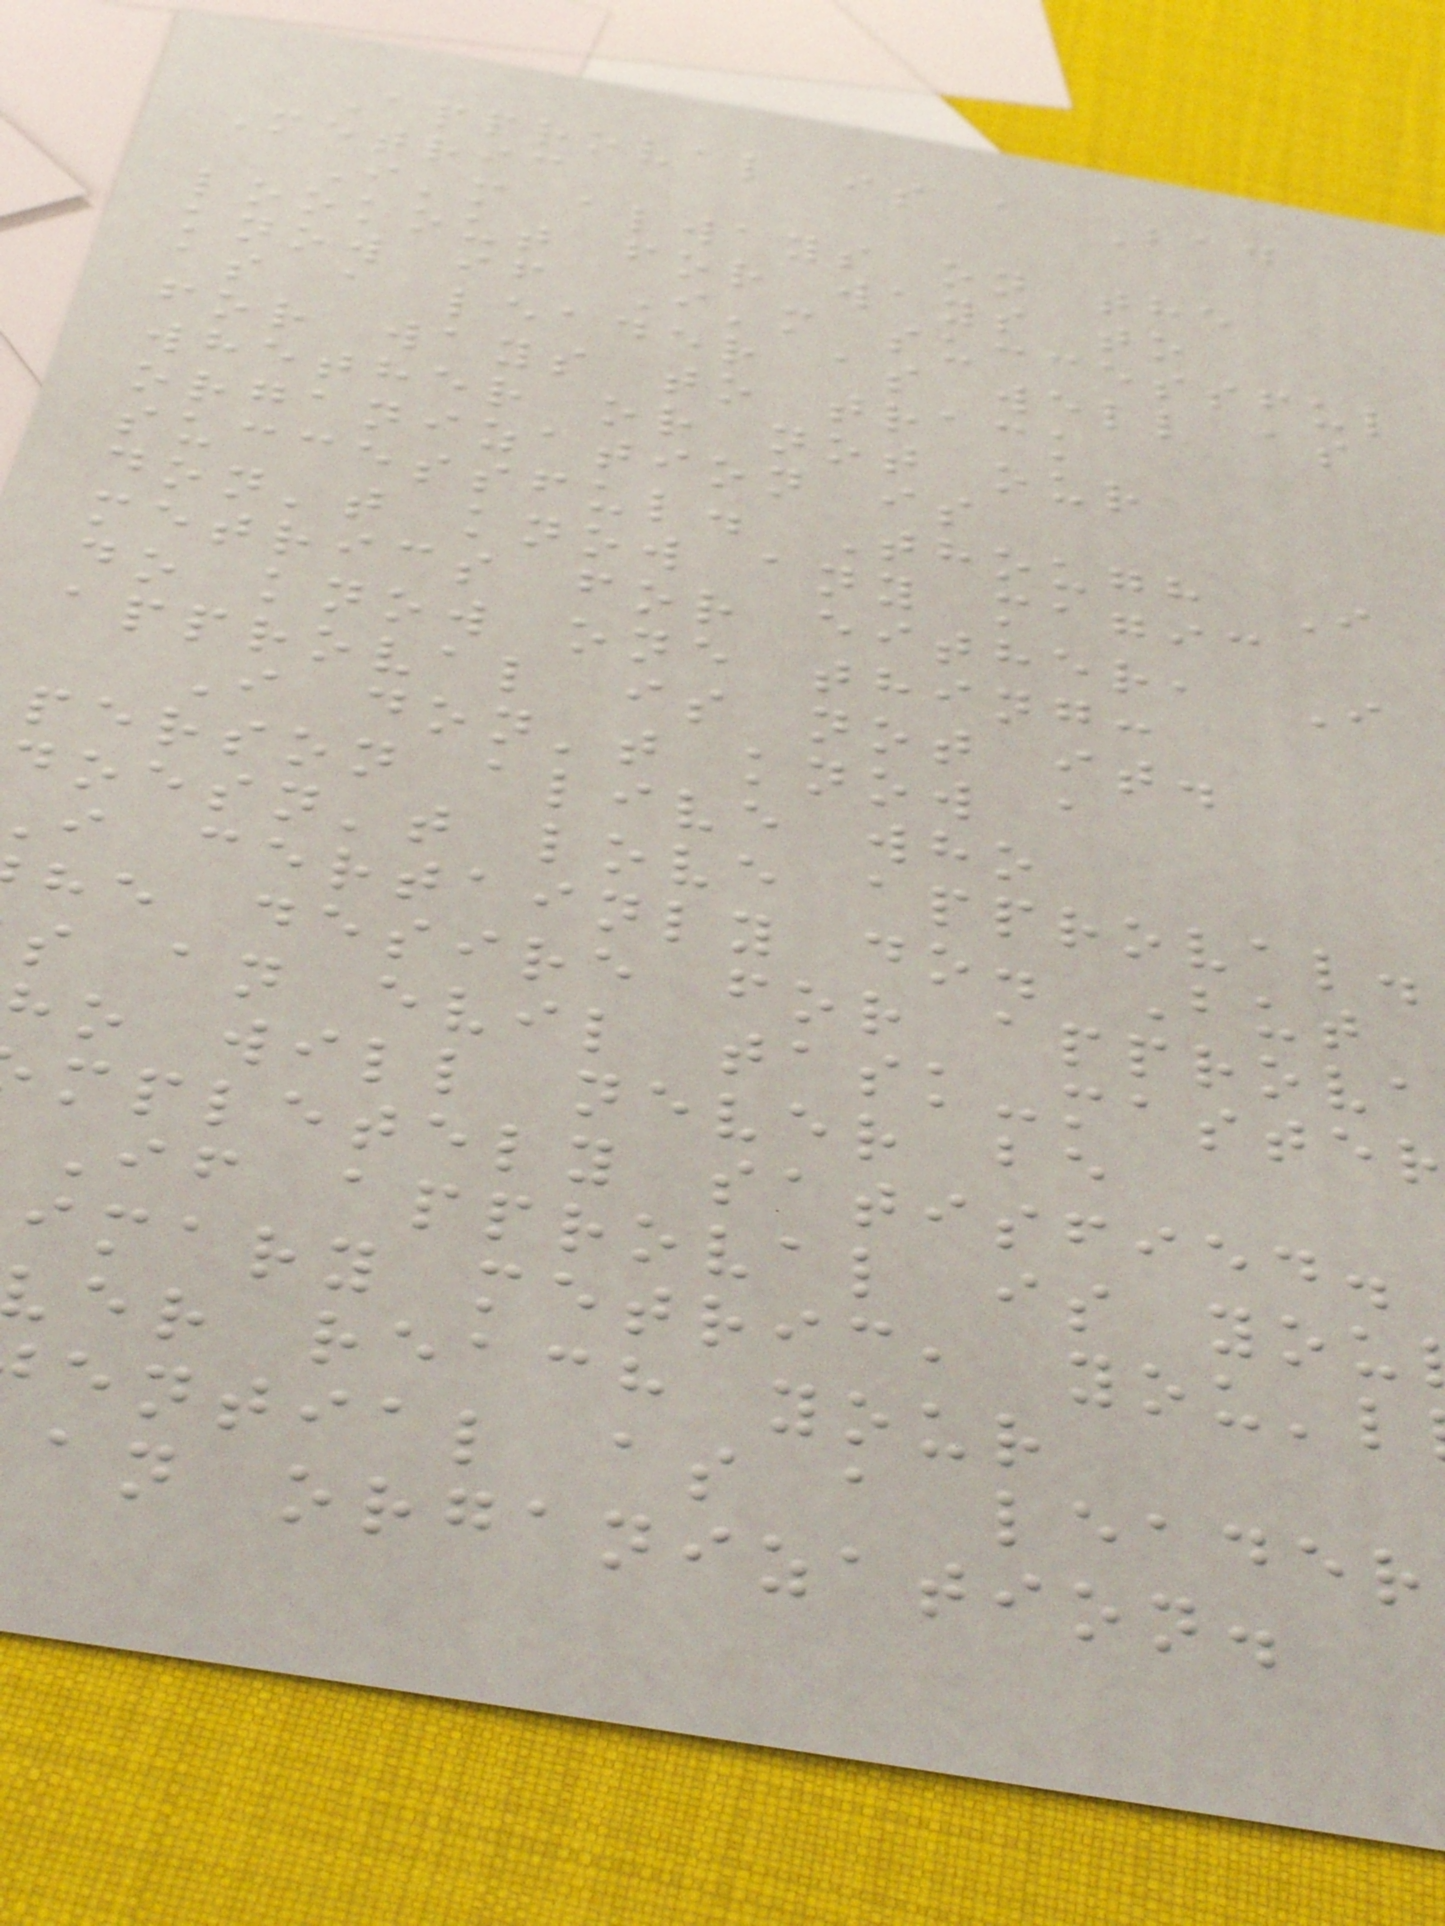Approval is a Bad
Metric
I'm always on the
lookout for ways to
know if I'm successful
as a leader as well as
for ways to track
whether or not our
organization is
successful. Though I
don't know any magic
metrics for either, I
do know one thing:
approval is not it.
I don't know a
person alive who
doesn't love approval.
i certainly do. But
he desire for approva
s an evil task-master
ho will never be
mpletely satisfied.
If approval is you
imary metric, you'l
er reach your
ential as a leader
an organization.
